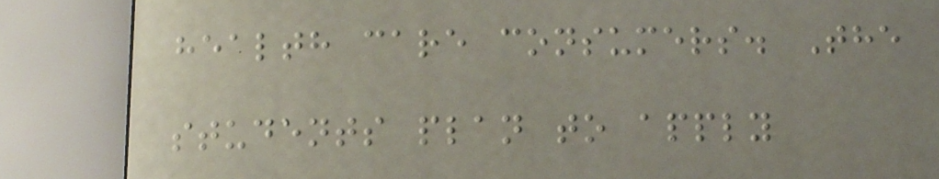health care consumers. The
students plan to apply
